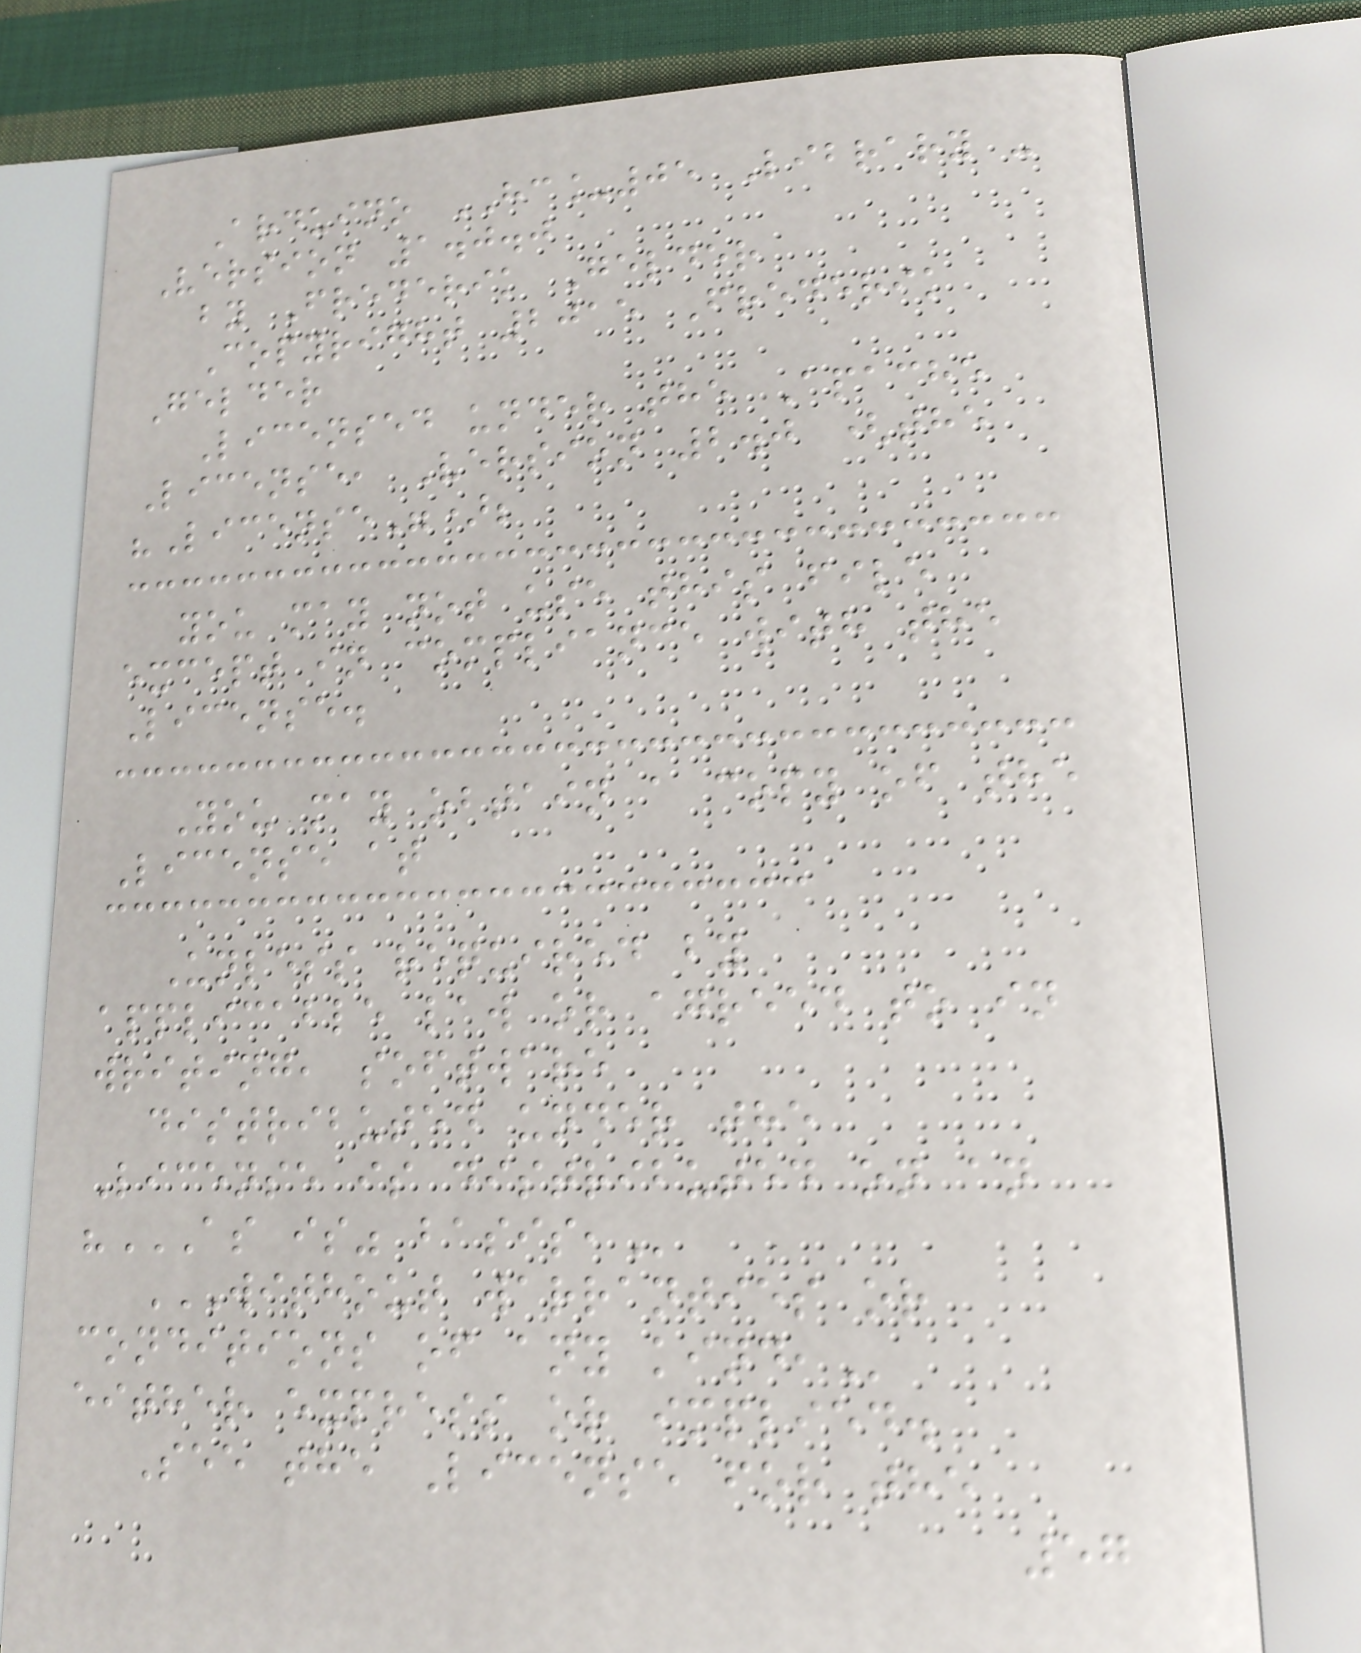Arduino HC_05 Library -
Version 1.0.0
by Frederik Gelder
Copyright 2015 Frederik
Gelder
Licensed under the Apache
License, Version 2.0 (the
"License");
you may not use this file
except in compliance with the
License.
You may obtain a copy of the
License at
Unless required by
applicable law or agreed to in
writing, software
distributed under the
License is distributed on an
"AS IS" BASIS,
WITHOUT WARRANTIES OR
CONDITIONS OF ANY KIND,
either express or implied.
See the License for the
57
